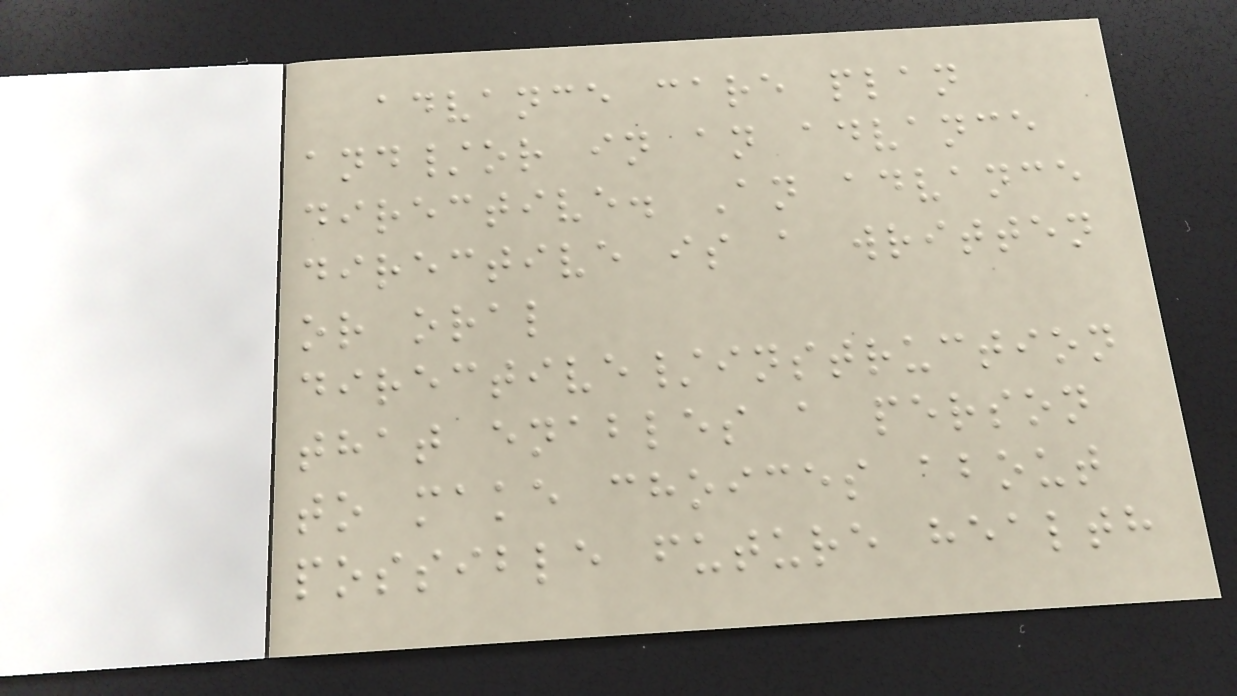advance care plan
and/or in an advance
directive. An advance
directive is a written
or oral
directive/instruction
that enables a person
to make choices about
possible future health
